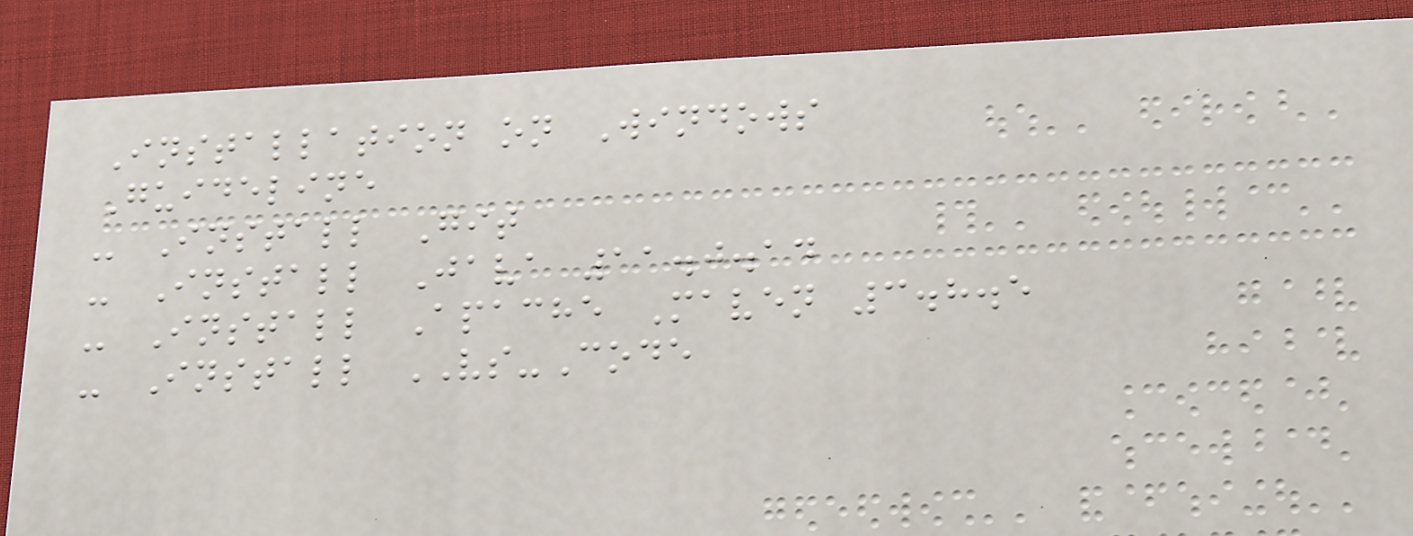Installation on Windows
Guideline
- Install Git
- Install Java 11.0.14
- Install Apache Maven 3.8.5
- Install VS-Code
